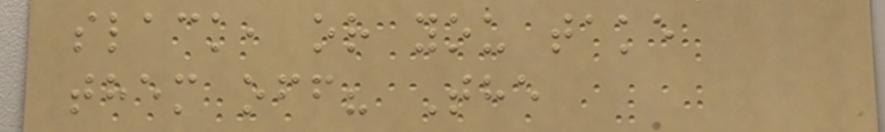slack, or you take
them off? The
